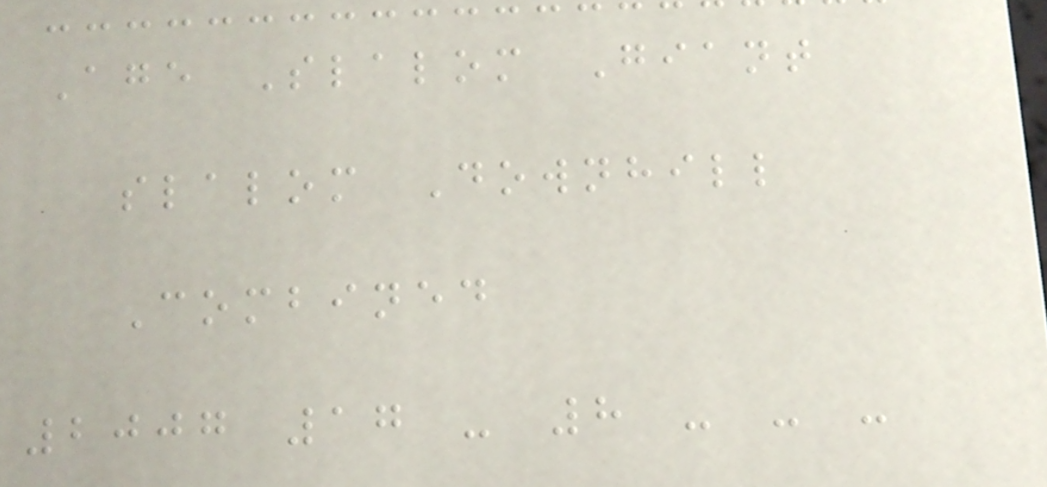Age Slalom Giant
slalom Downhill
Combined
2007 17 - 8 - - -
